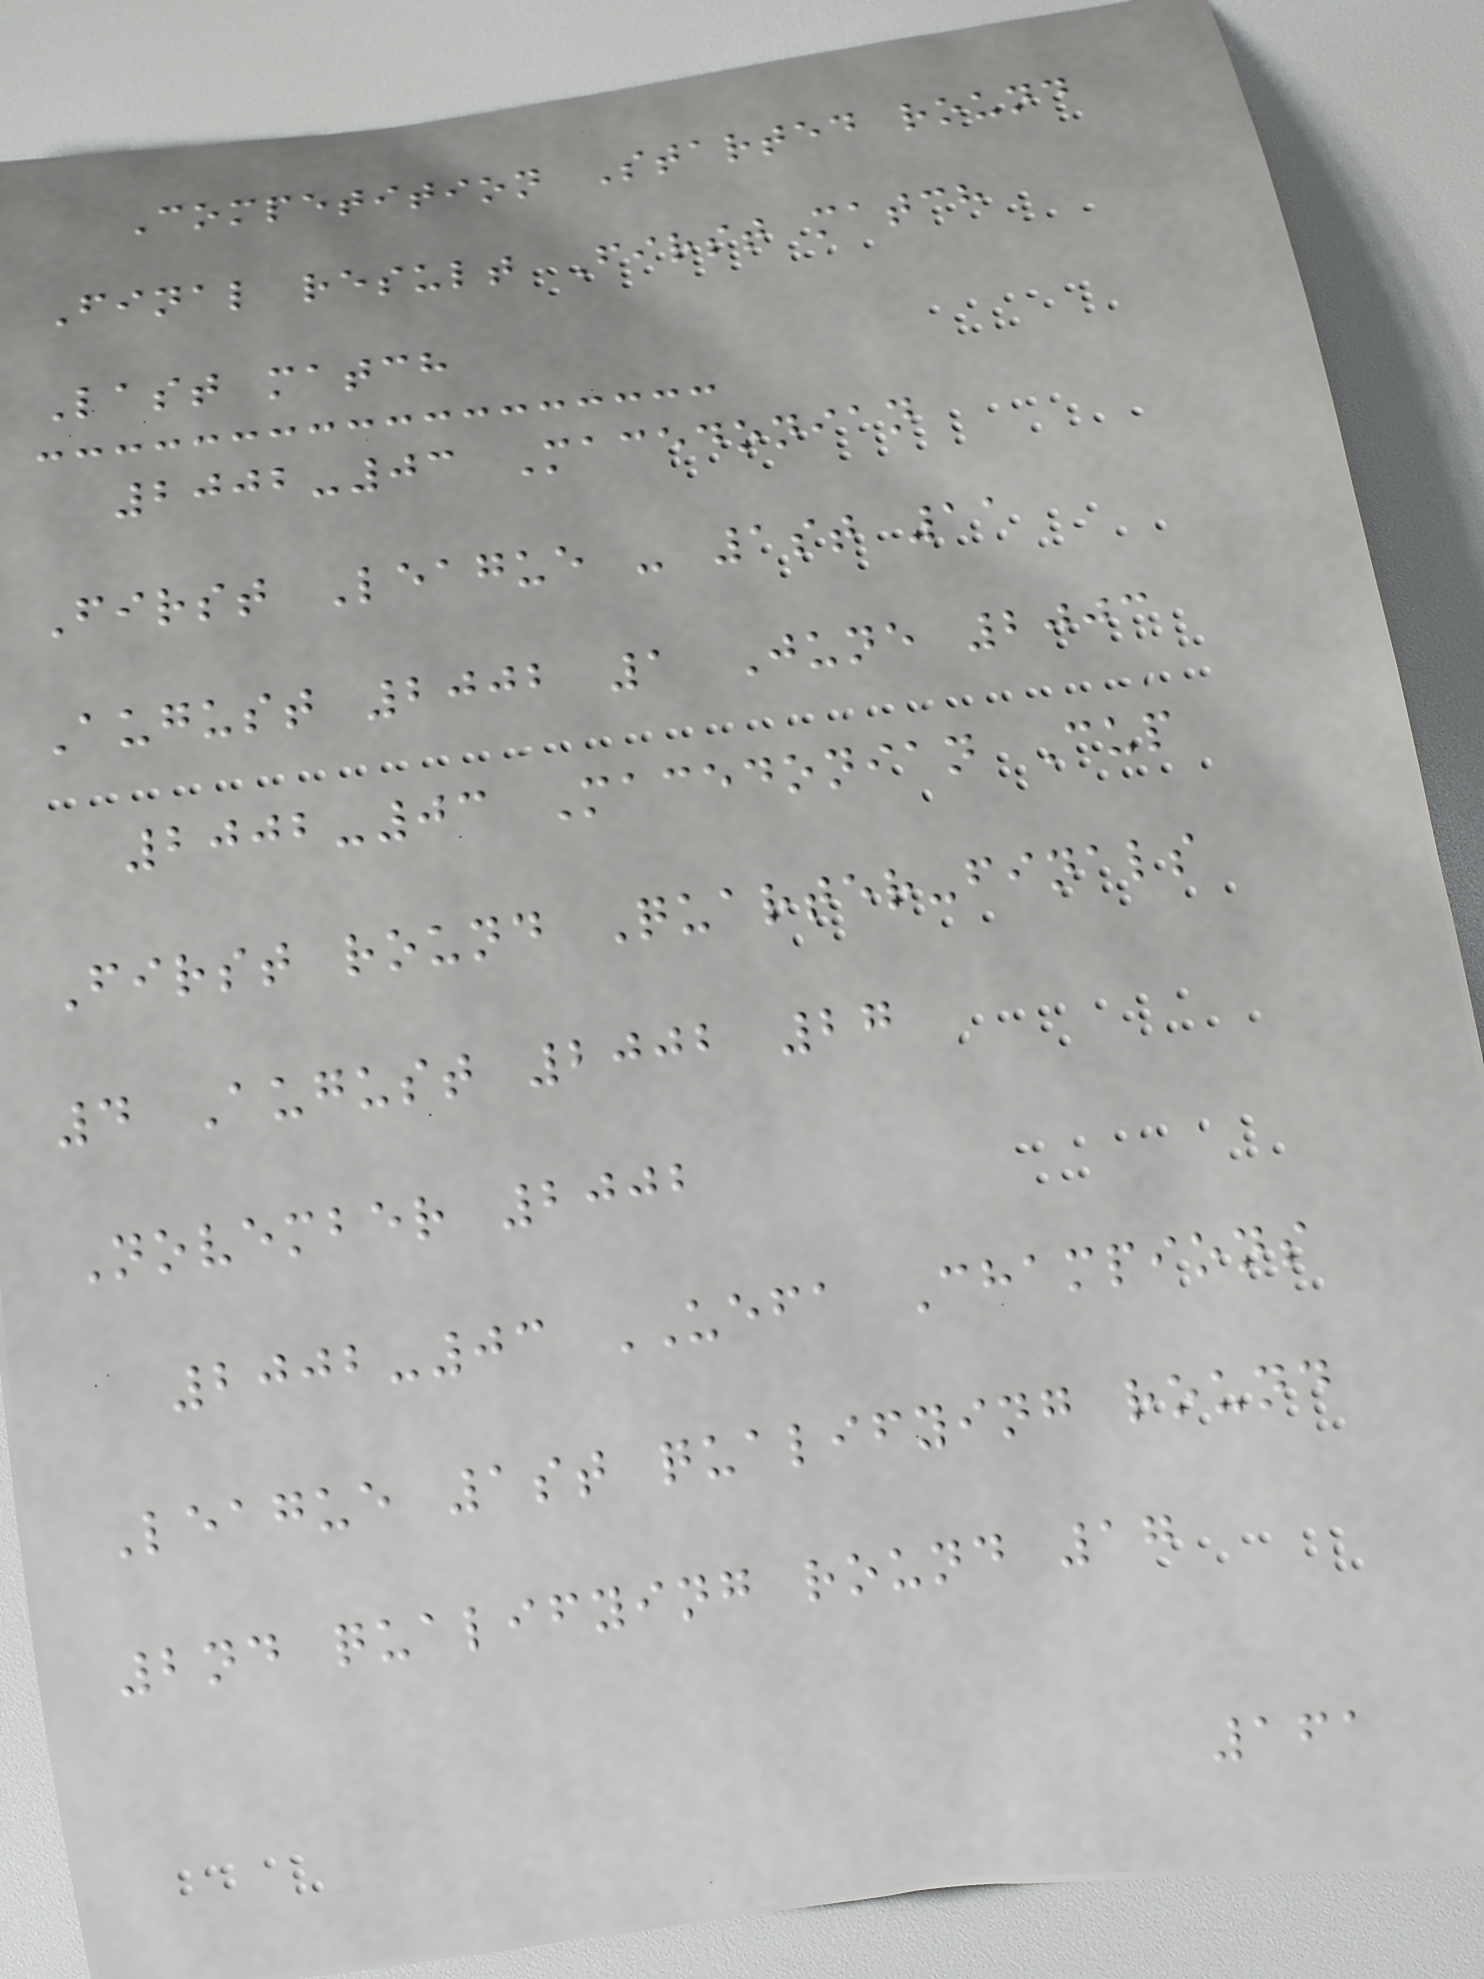Competition Started round
Final result First match
Last match
2002-03 Macedonian
First League - 1st 11
August 2002 1 June 2003
2002-03 Macedonian Cup
First round Quarter-finals
4 August 2002 27
November 2002
2002-03 UEFA Champions
League 1st qualifying round
2nd qualifying round 17
161
